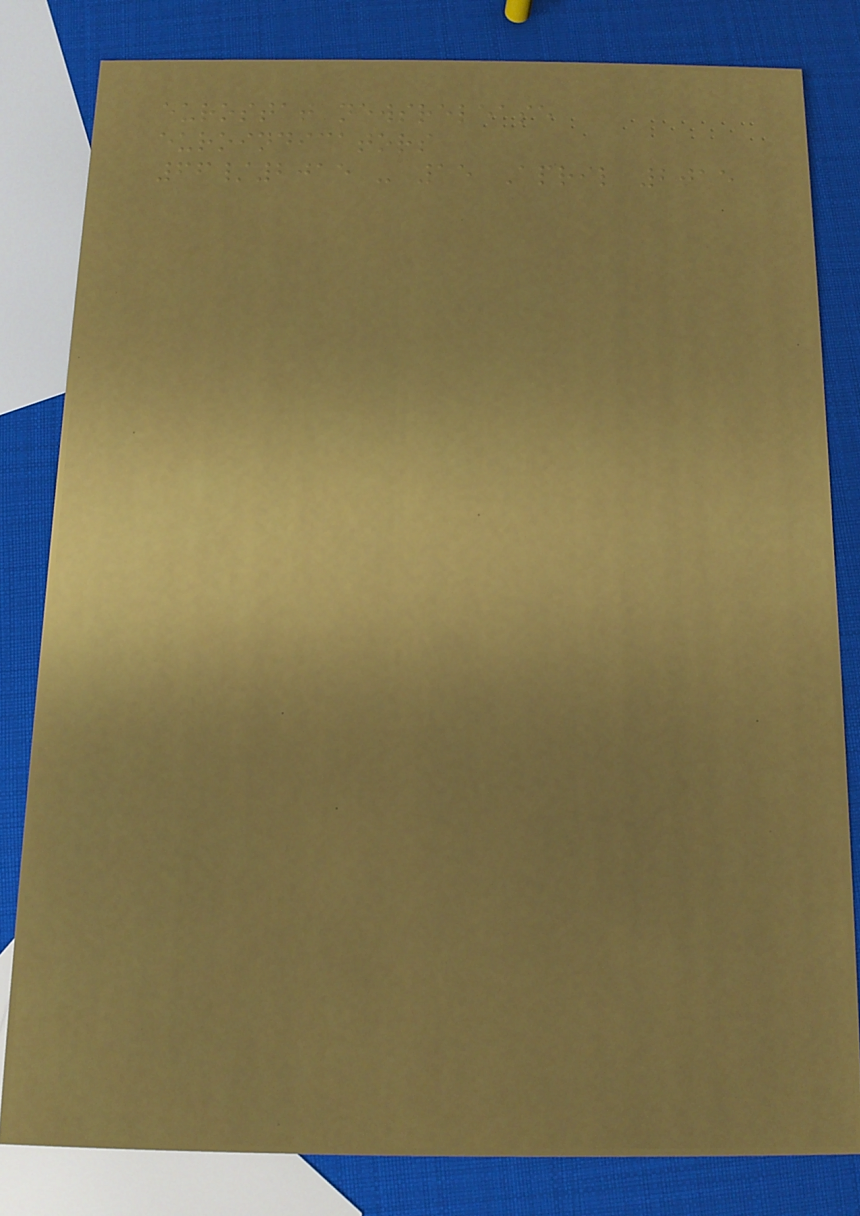eurostat newsrelease
euroindicators
66/2015 - 15 April 2015
